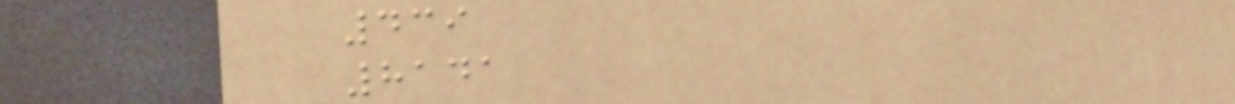439
8141
